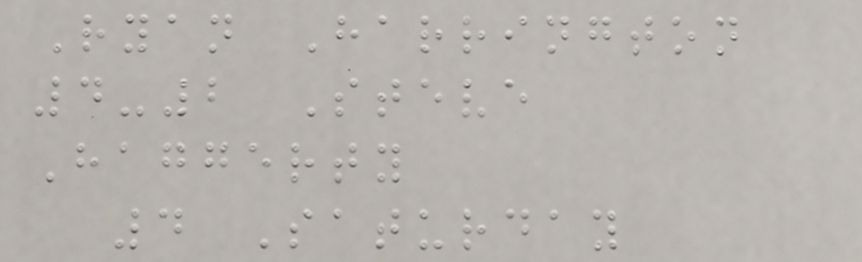Ryan Harrington
4-2 Steve
Haggerty
4 Saturday
